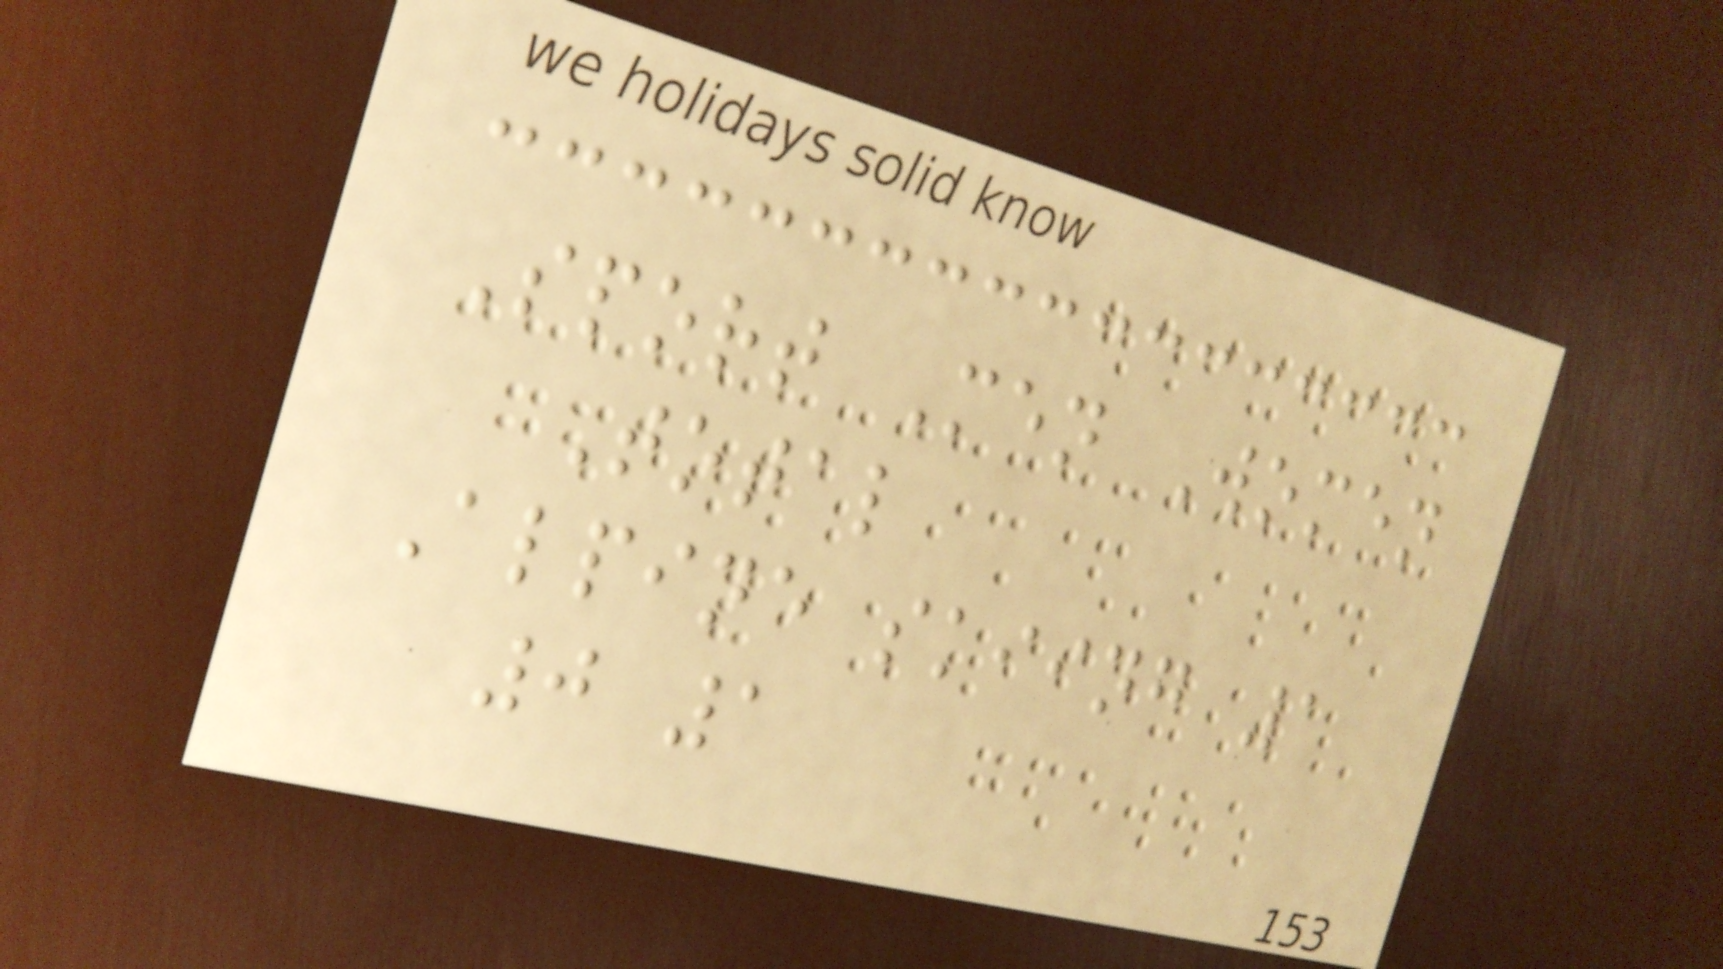Sport Men Women
Total
Alpine skiing 1
0 1
